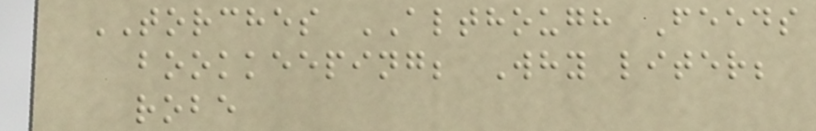TORCHES ALTHOUGH Feeds
bookkeeping; Why liter;
robe
